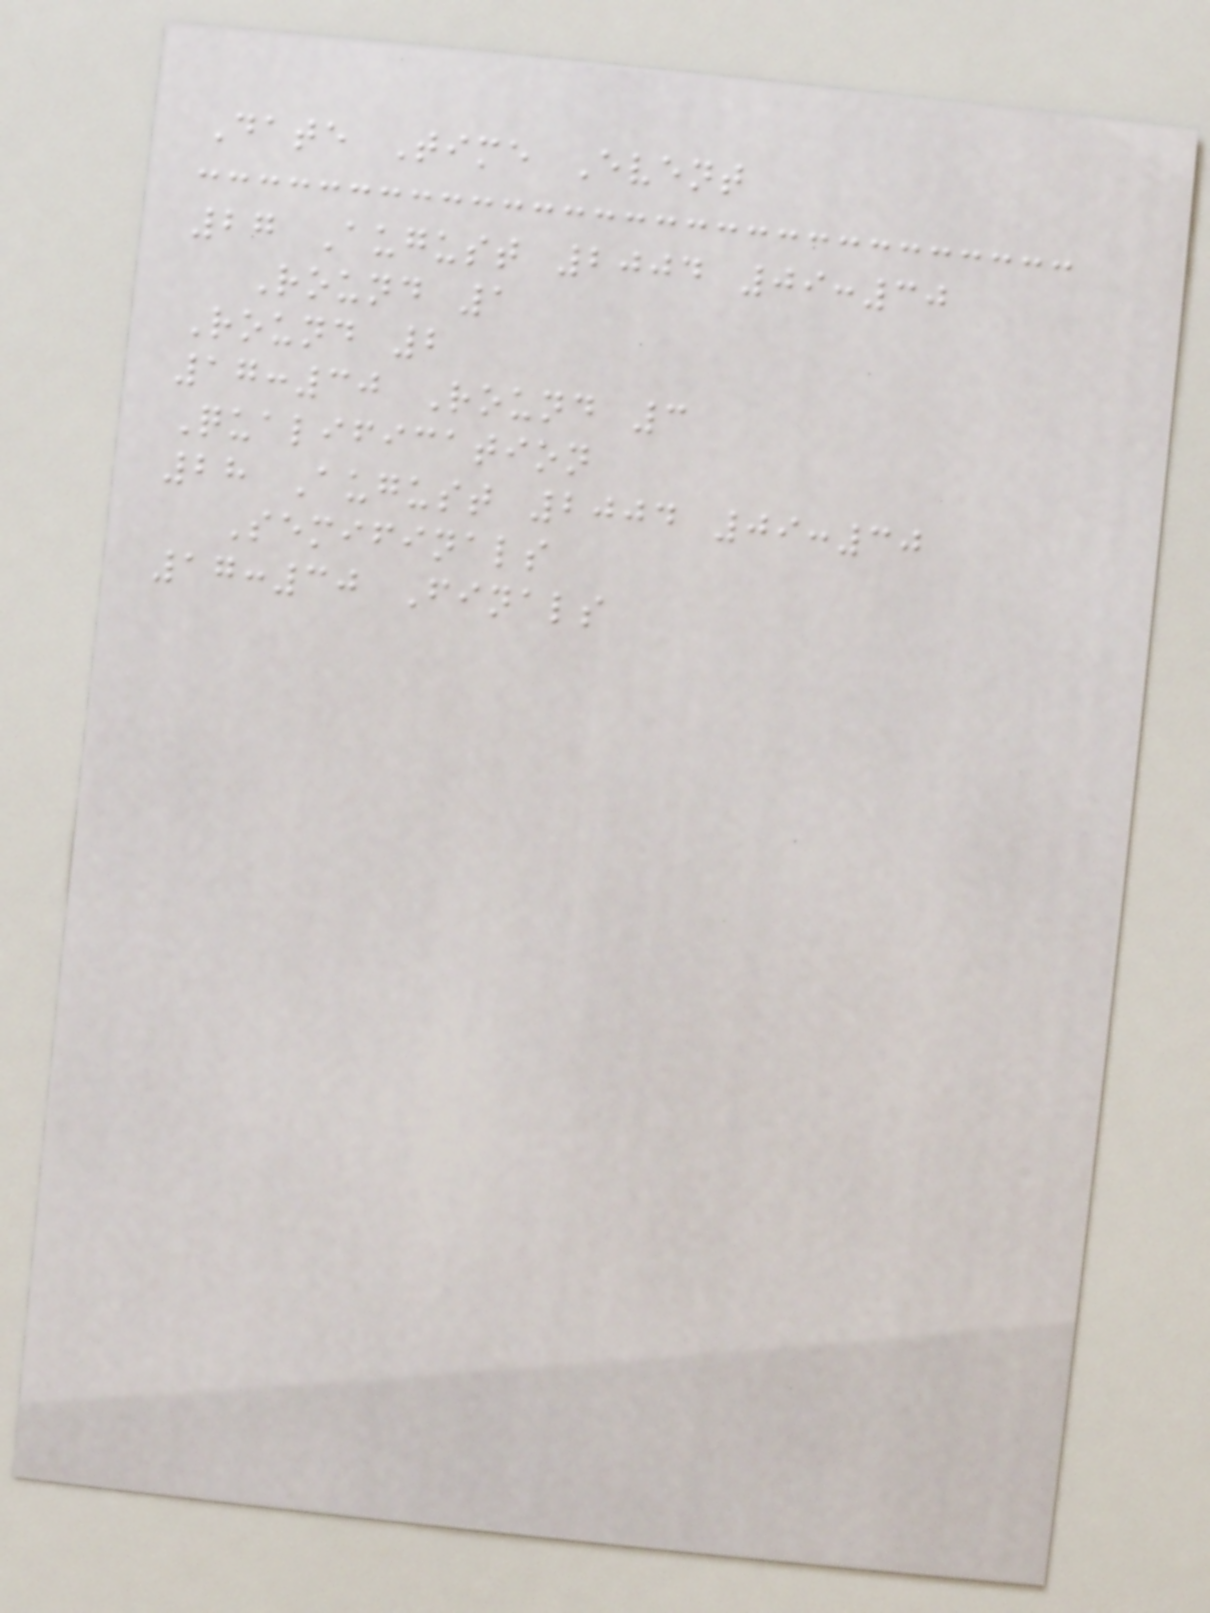Date Time Event
27 August 2004 09:30
Round 1
Round 2
17:30 Round 3
Qualification
28 August 2004 09:30
Semifinals
17:30 Finals
